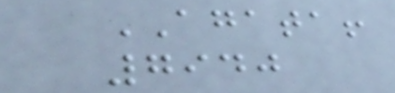AGATA!
7940
